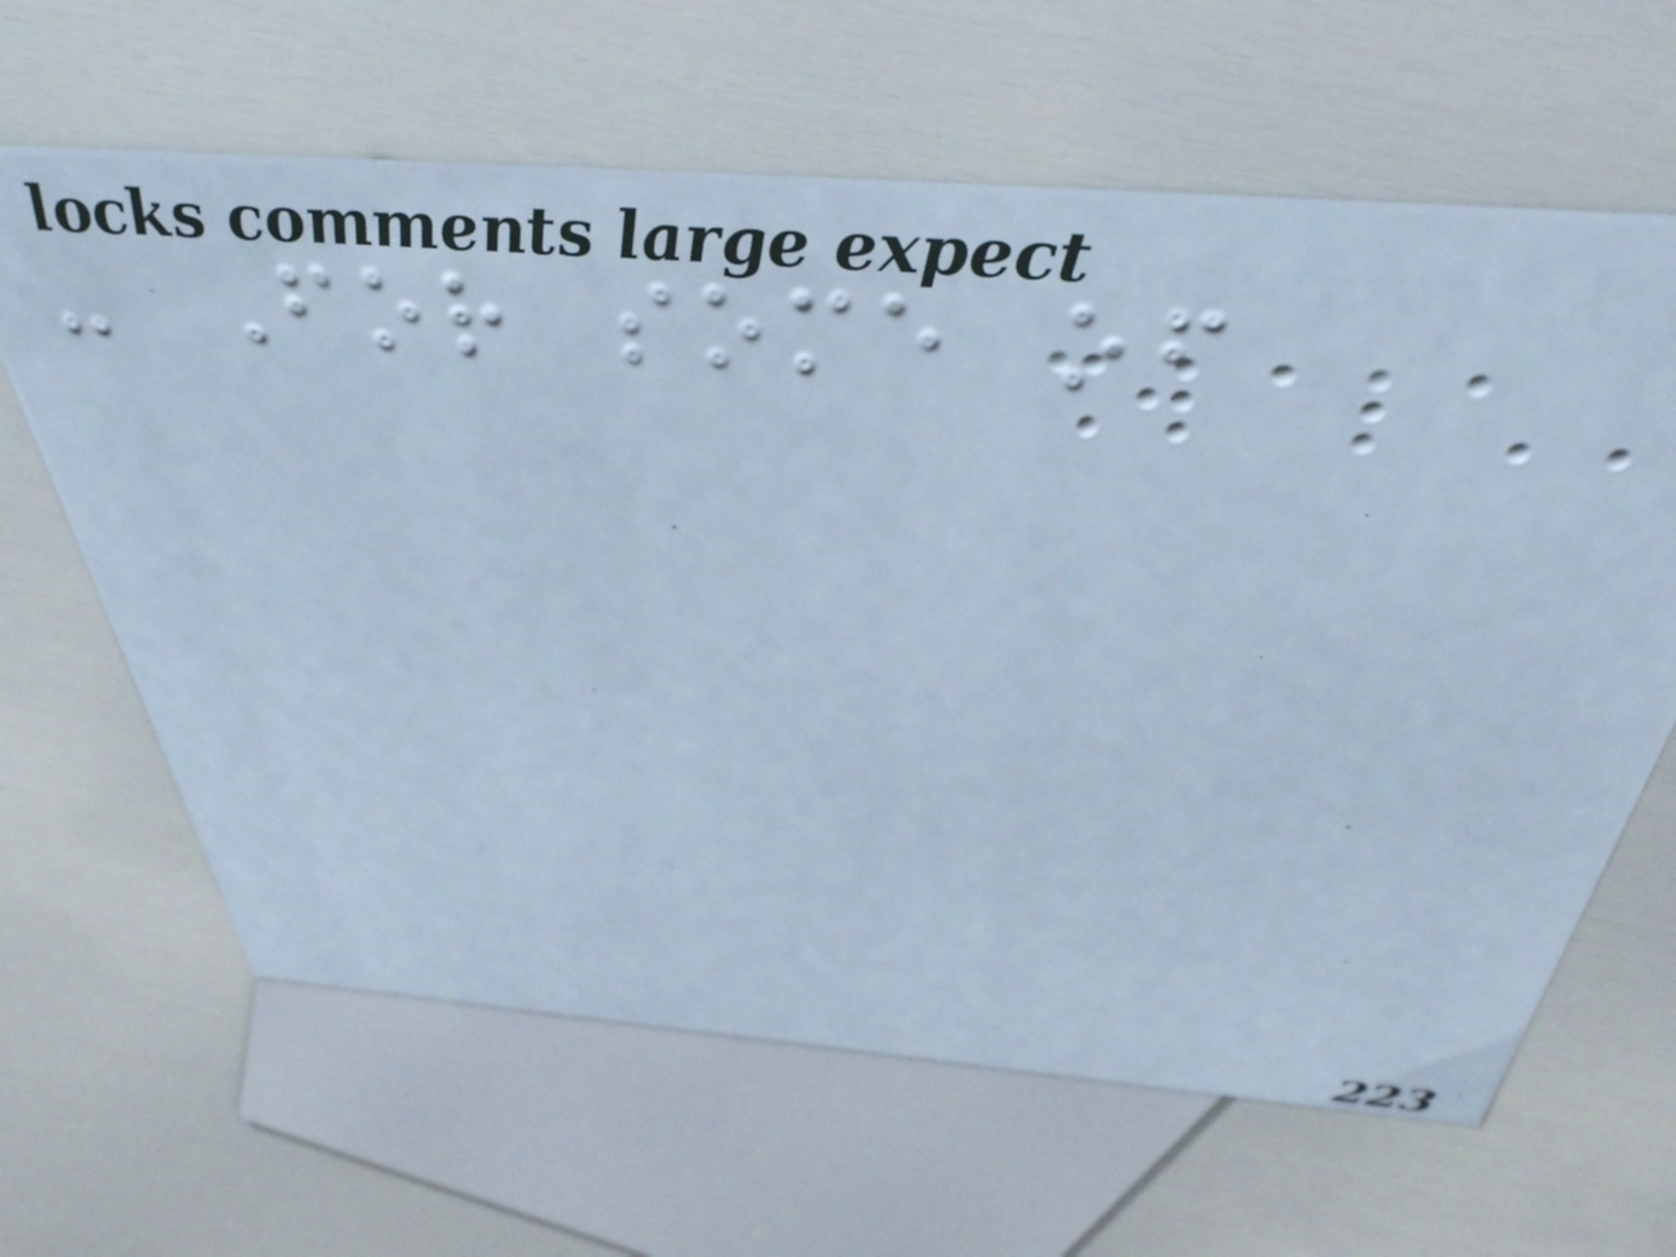- For some of
